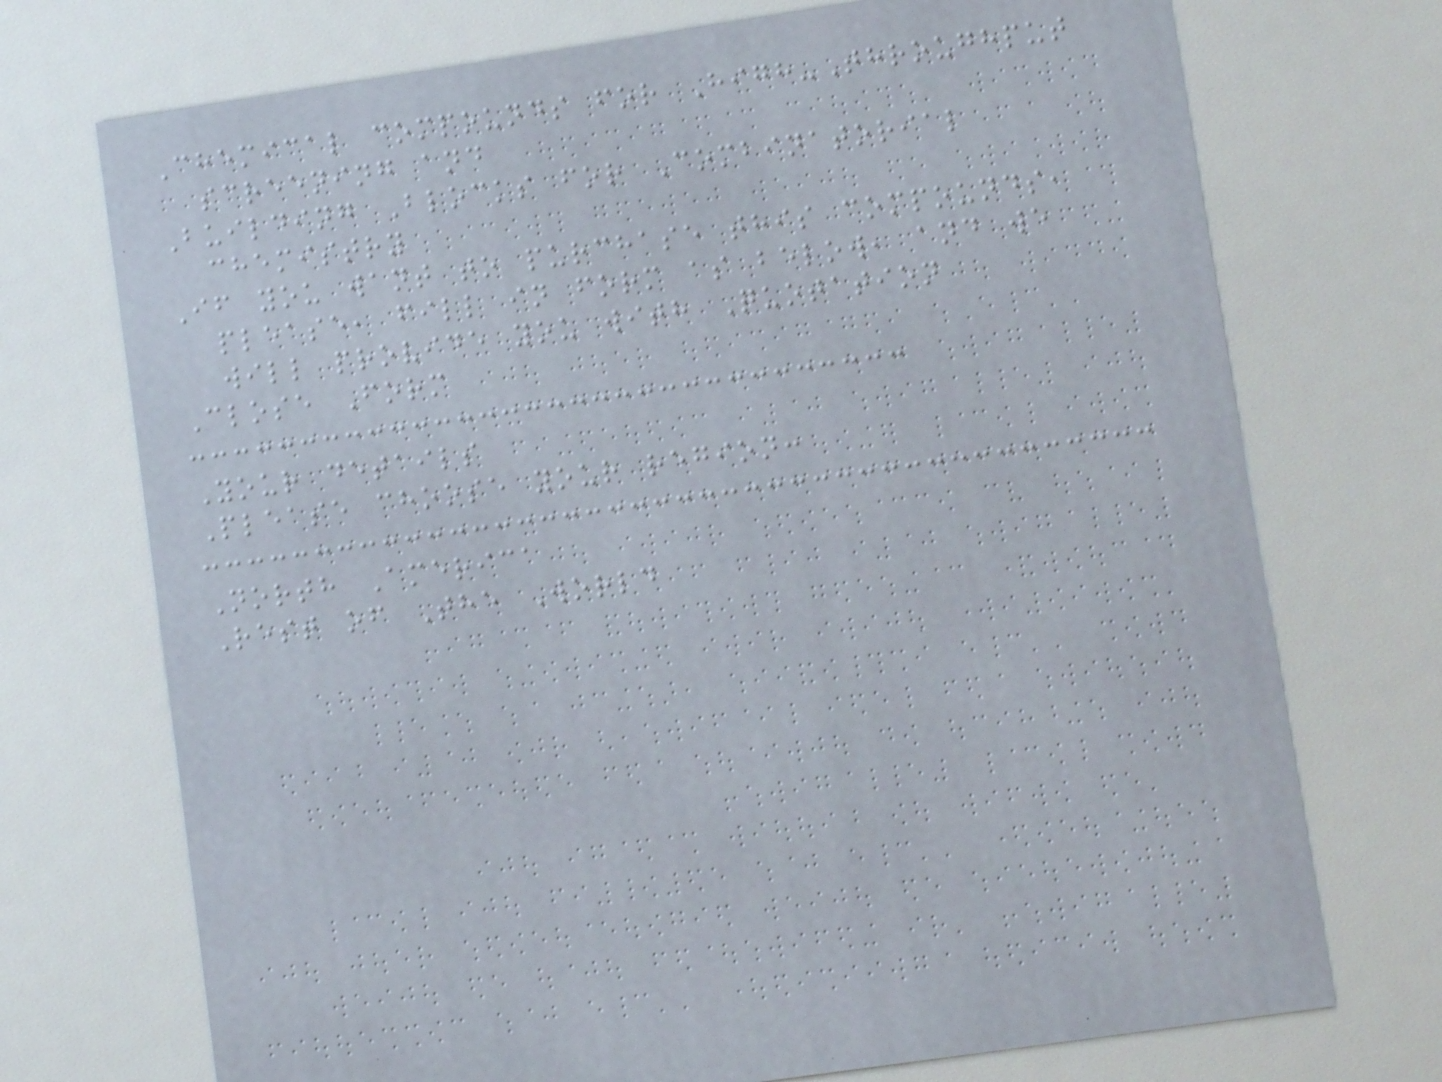Chemical compounds for High-Throughput
screening and
Building Blocks for Combinatorial
chemistry
If you want to purchase this compounds,
please, fill in form as below, and we
will provide you with Quotation
Close Form
Your details
Please choose your region:
North America
Rest of The World
